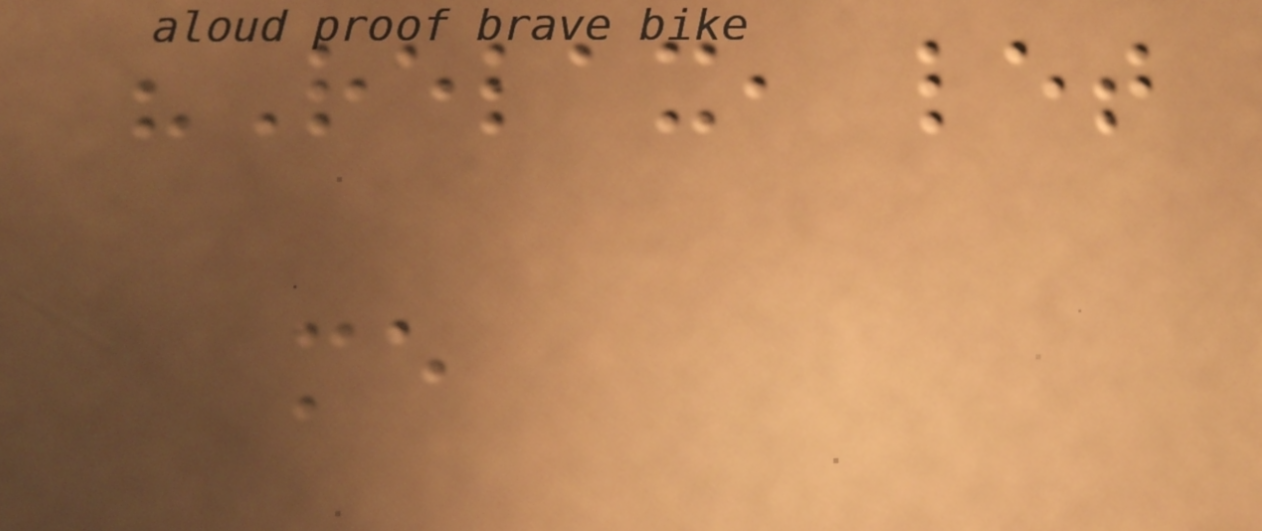"Relax, let
me
